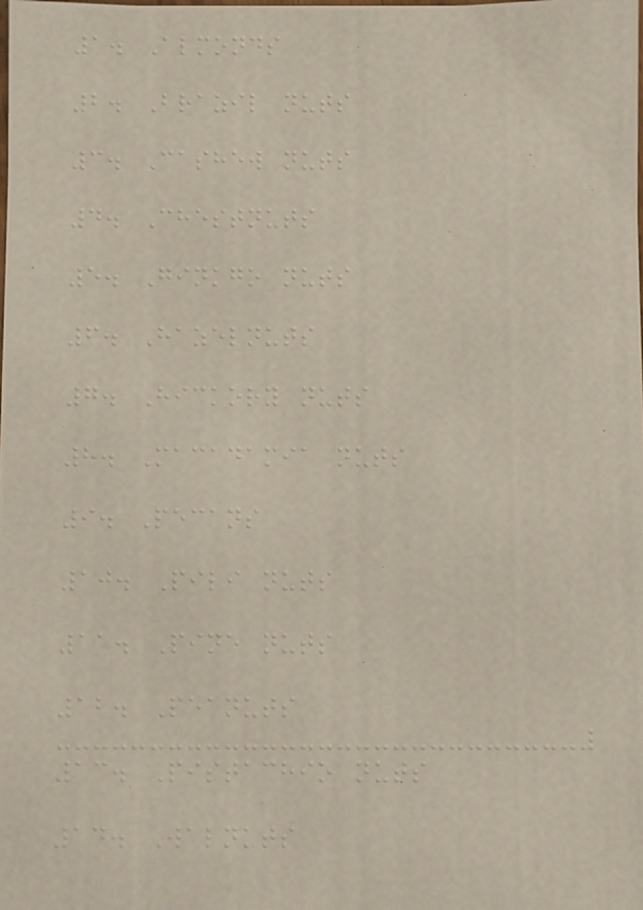1. Almonds
2. Brazil nuts
3. Cashew nuts
4. Chestnuts
5. Ginkgo nuts
6. Hazelnuts
7. Hickory nuts
8. Macadamia nuts
9. Pecans
10. Pili nuts
11. Pine nuts
12. Peanuts
13. Pistachio nuts
14. Walnuts
